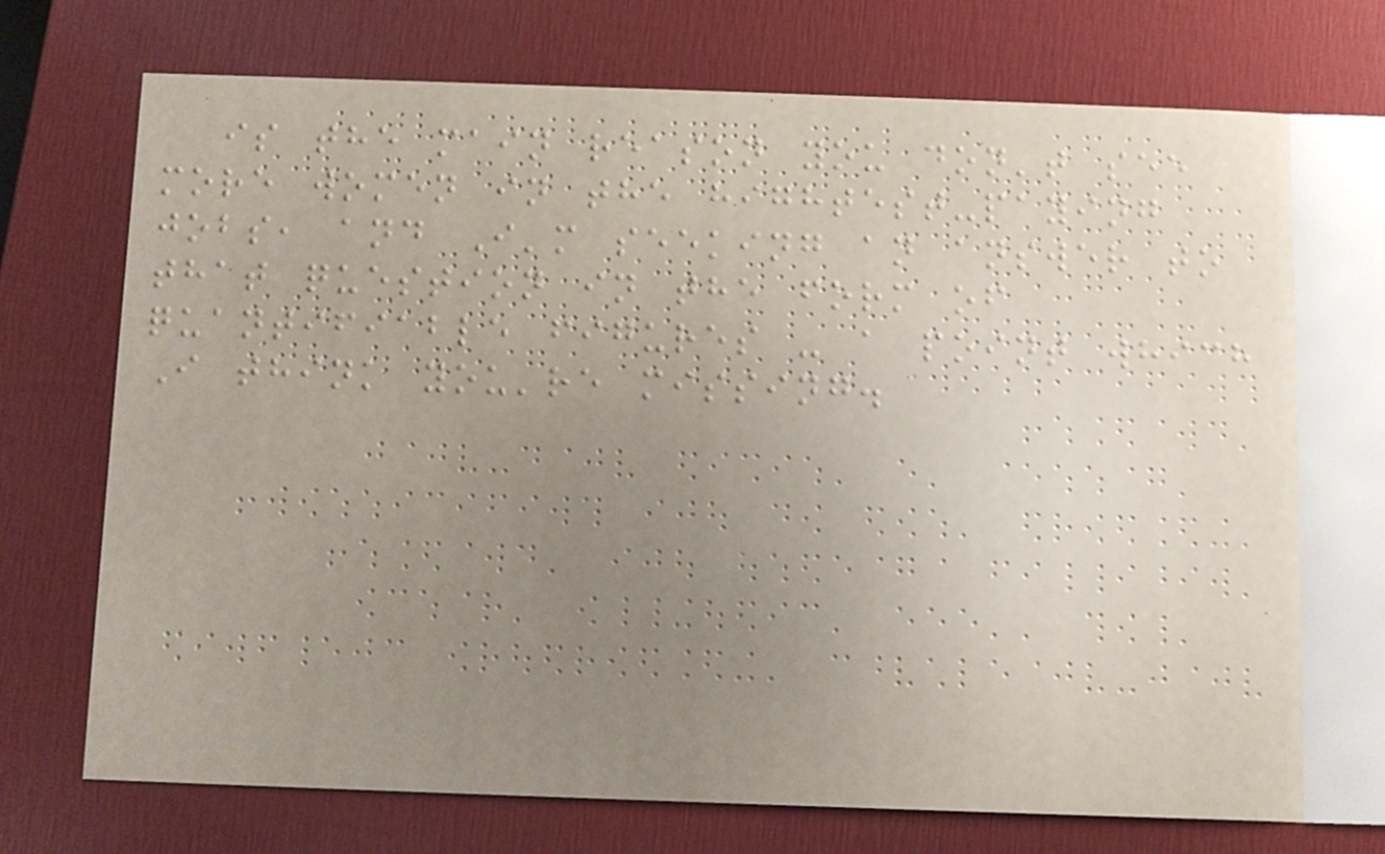is the main reason you don't see
more women in the hightest-paying
jobs, and I'm seeking an answer to
that question in the form of
quantifiable figures - a point which
I think you're missing.
